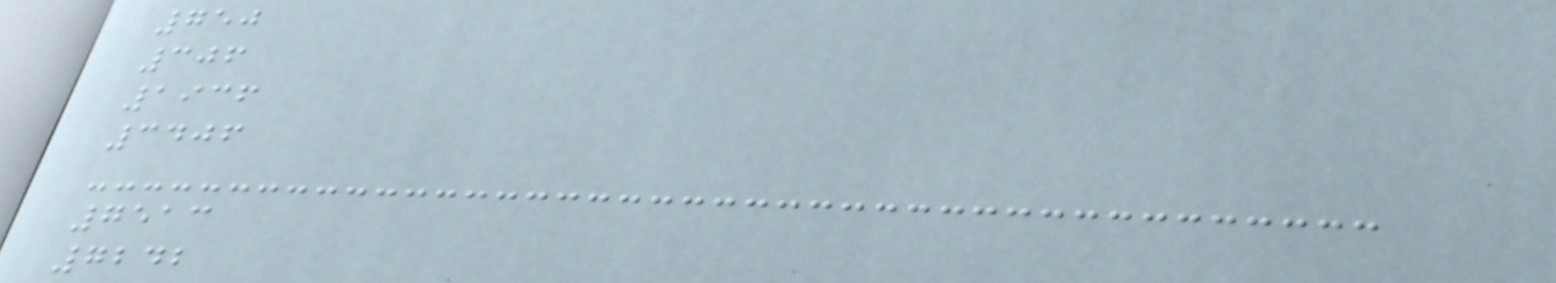750
306
1936
3406
7513
7242
